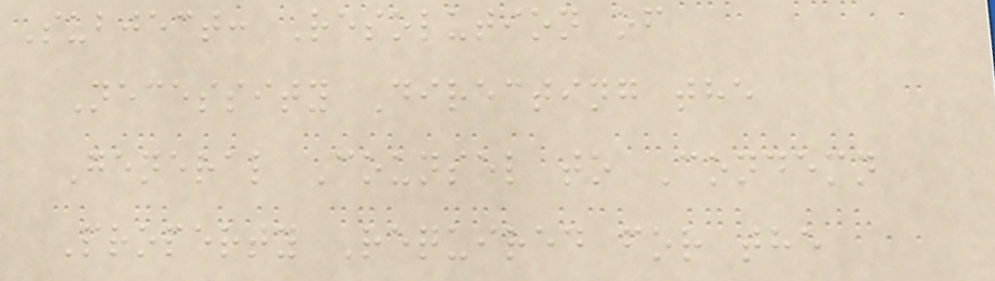Subject: Resolution of
Necessity Directing the
General Counsel to Condemn
Property Required for the
